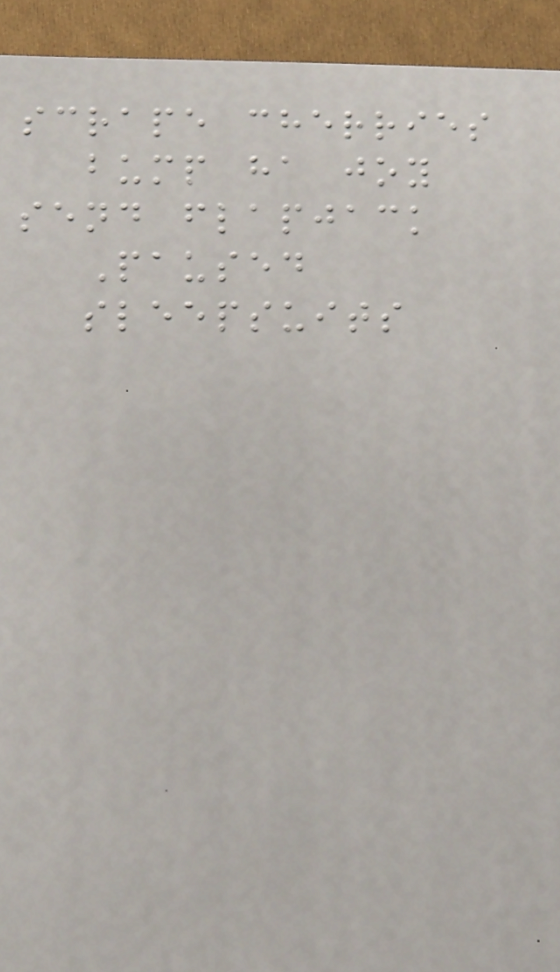scrape cherries
bump ha joy
send flapjack
Paused
sleepsuits
